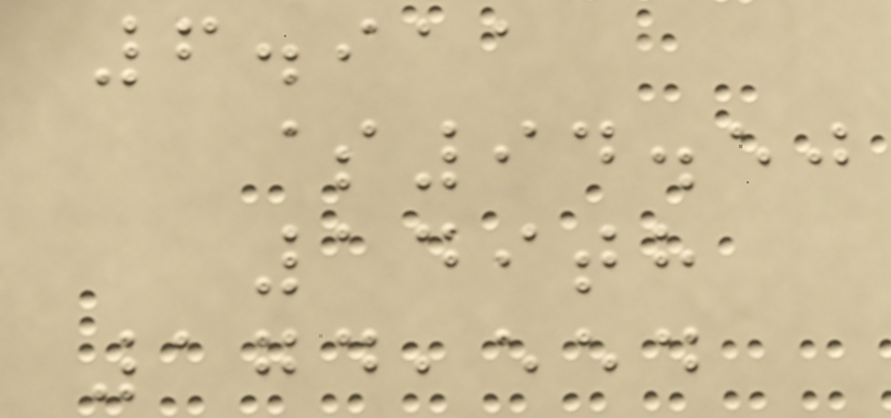6.911
$94.50
149th
174,554
